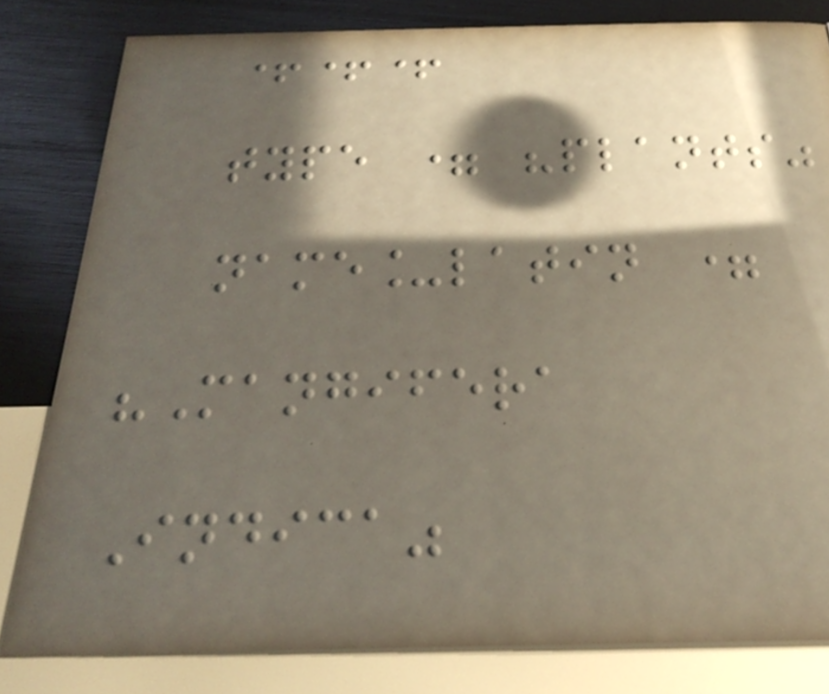+++
type = "plants"
name_latin =
"Mangifera
Indica"
